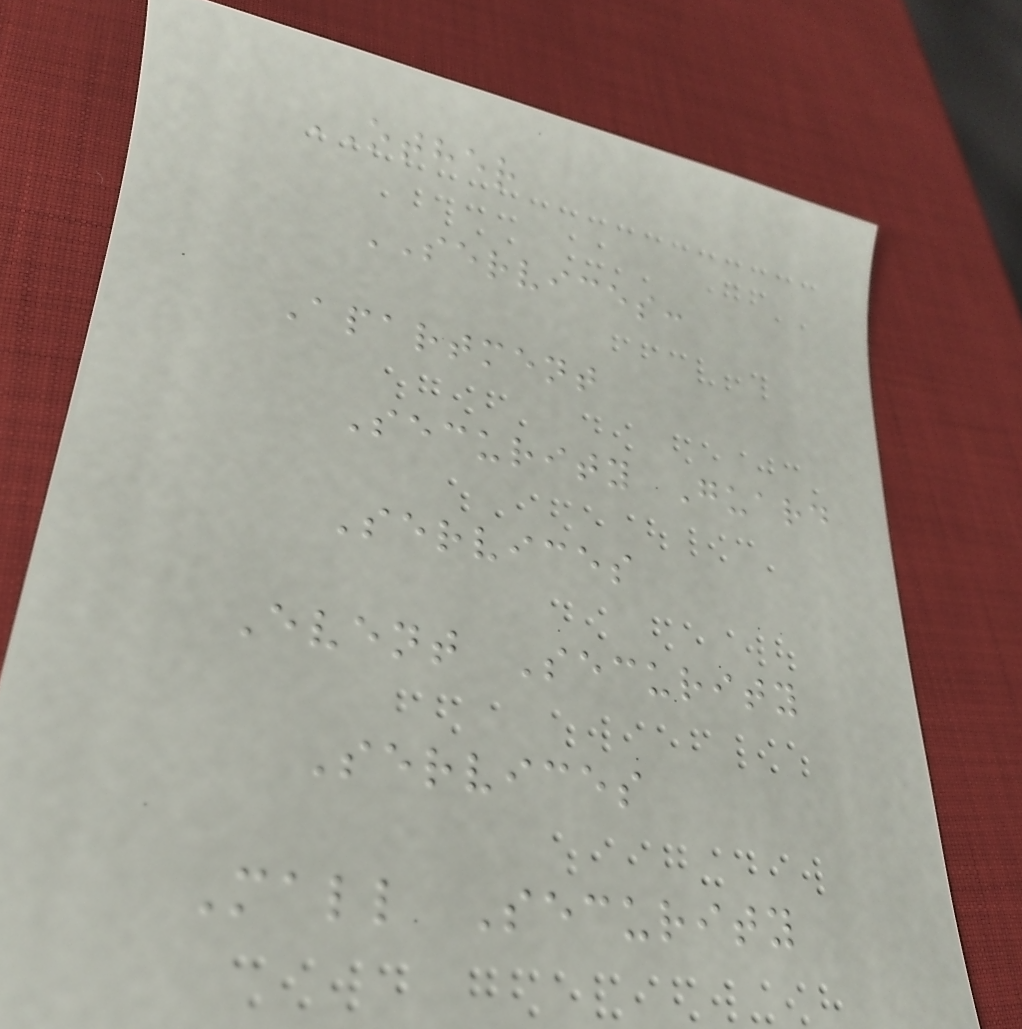OTHER
SERVICES:
Apartment
Security Guard
Services
Event Security
Services
Mall Security
